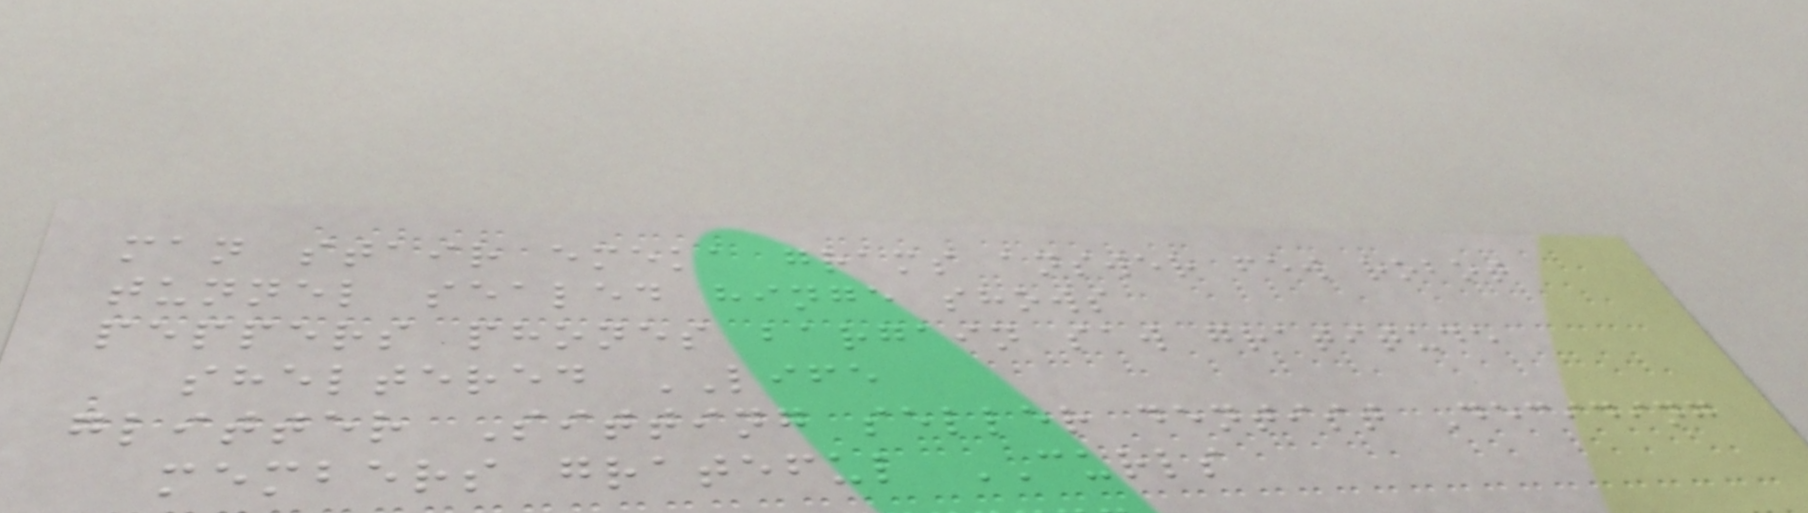man stair emeka grams answer few robot
tunnel sealed hinge shows
peppers phones bargain saw gratitude
sheltered LIFE
glitter Sitting seller dentist Deciding
members grateful CURLS
